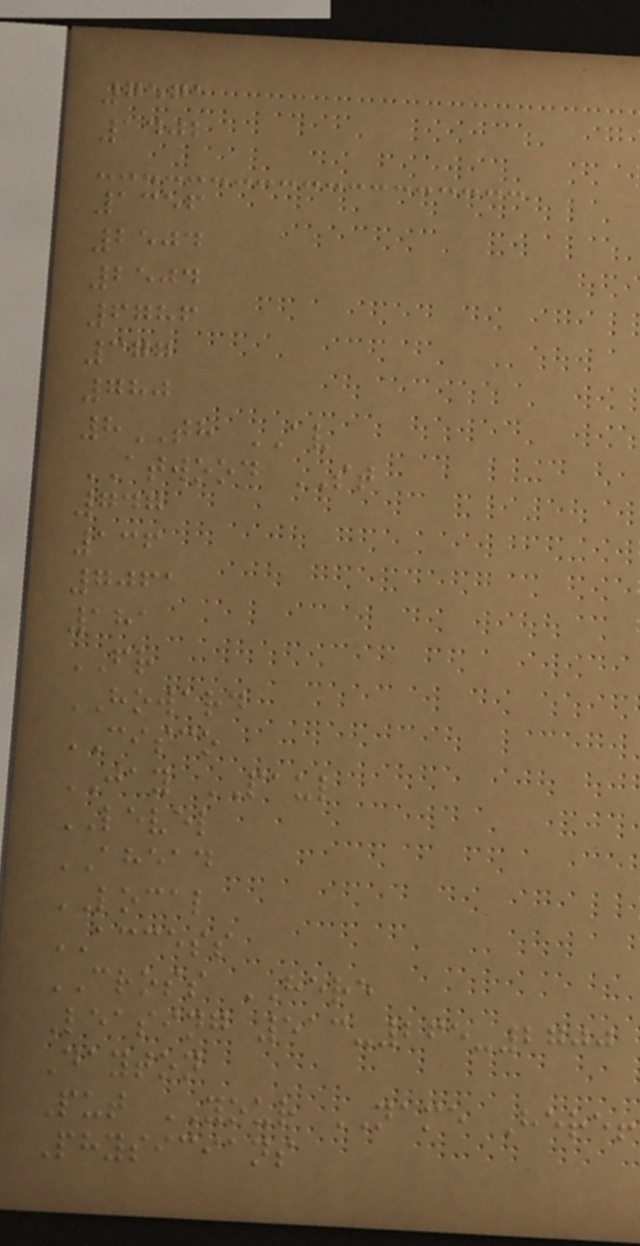7571
1402
1356
2504
2504
6786
377
780
8TH AV
ATWOOD ST
747
136
7061
181
FR
HOWARD
CISCO
JAY PAUL
LEVEL
AHEAD
LOCAL
ACCESS
CROSS HERE
Leasing 513-265-2700
Dayton
Put YOUR NAME Here!
Physicians
